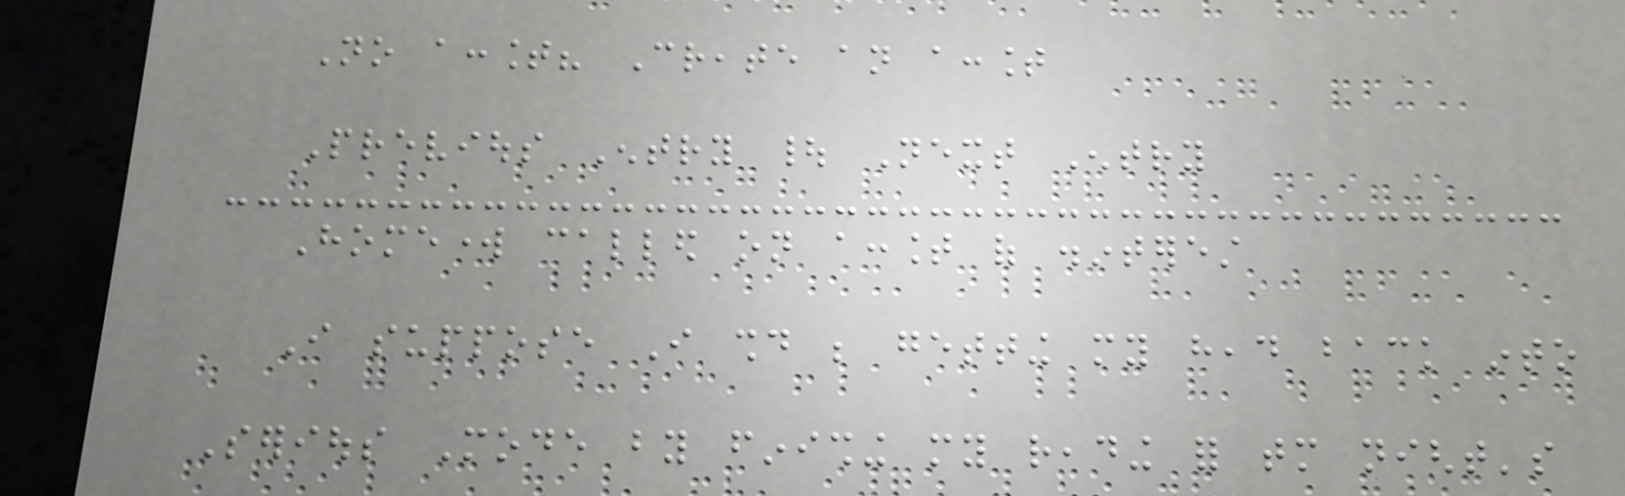No account? Create an account
Previous Entry | Next Entry
Homework called on account of disinterest
I suppose I should be getting my head back into
Serious Mode by finishing my reading for tomorrow night's
